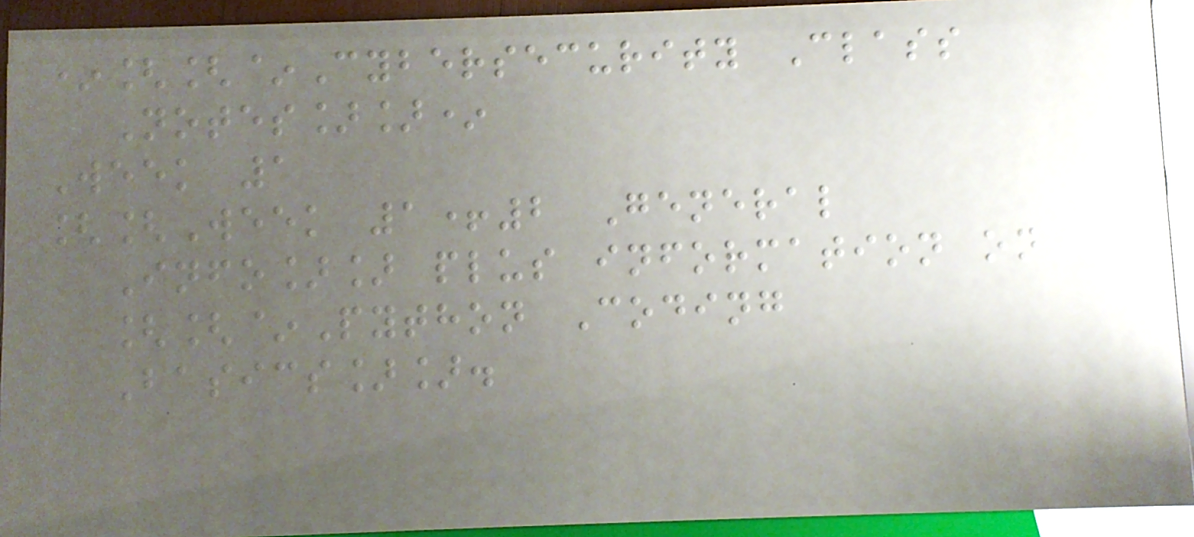*[[~Cybersecurity Class
Notes]]*
Week 1
[[Week 1+2 General
Info]] plus information on
[[~Python Coding
Basics]].
